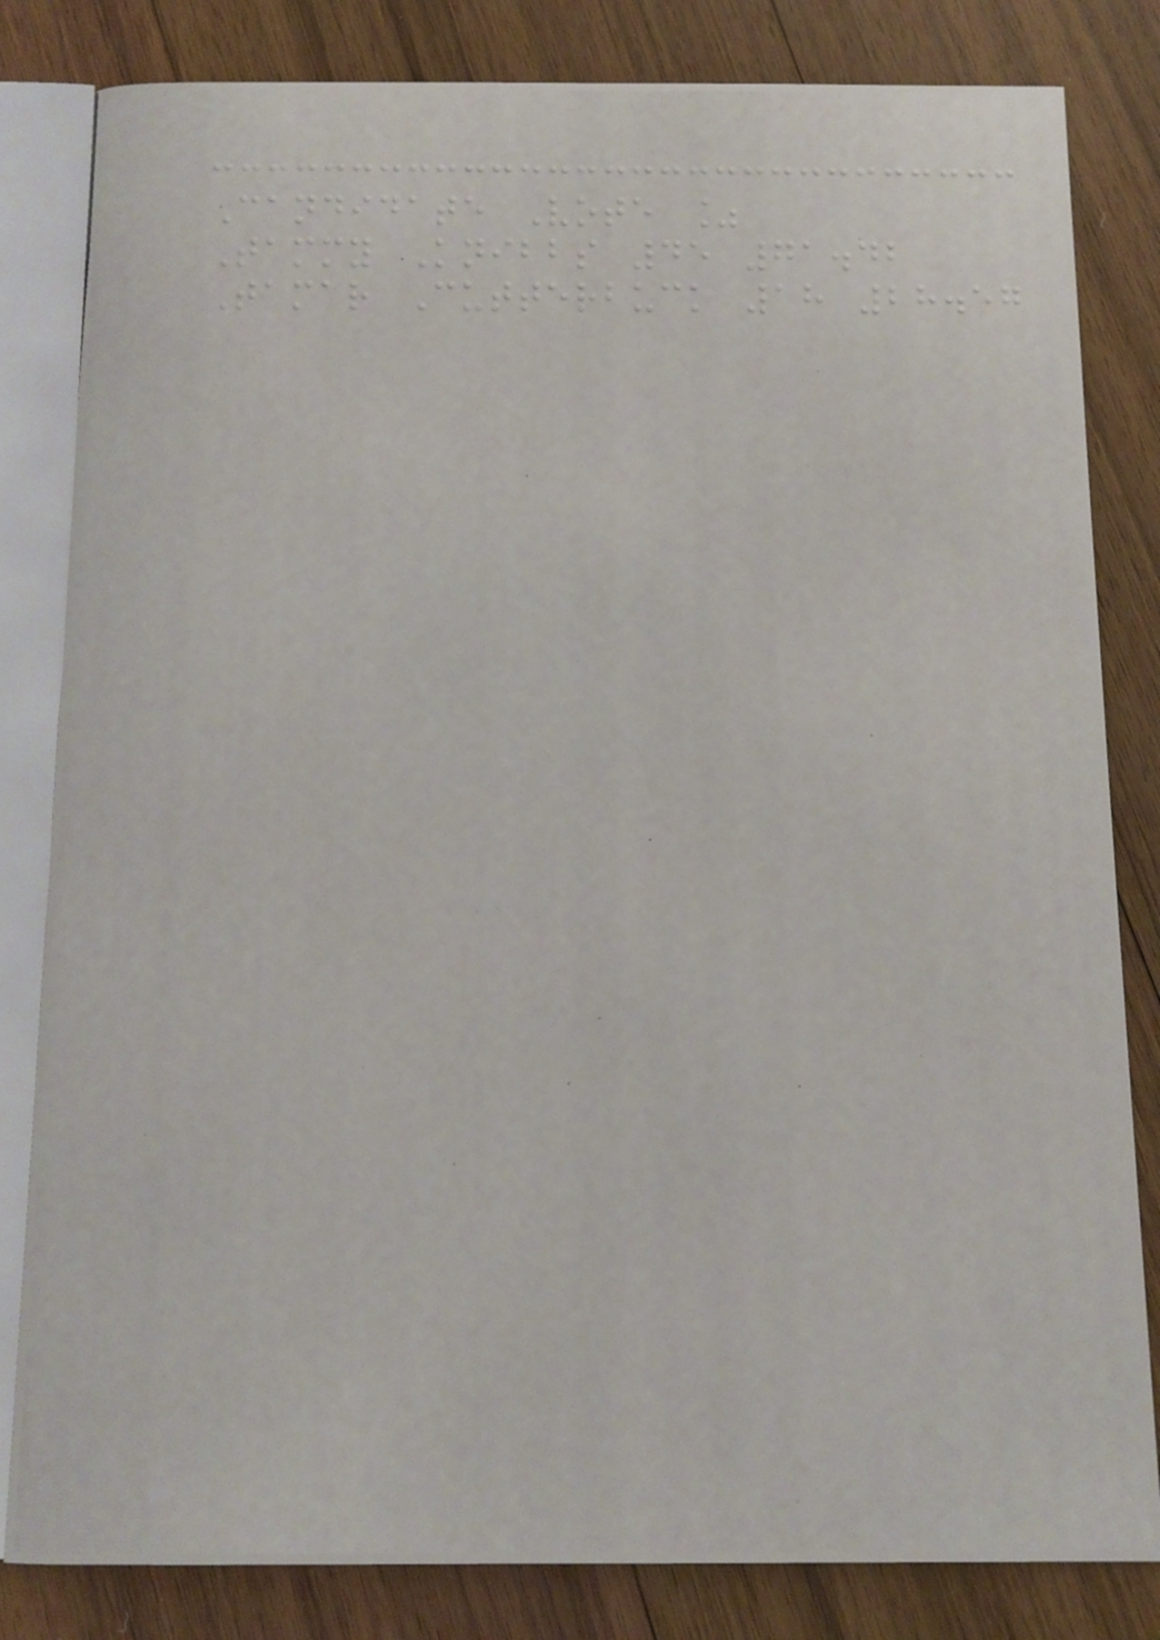Candidate Vote %
Tammy Knibbs 45 71.42
Tamar Cutterbuck 18 28.57
